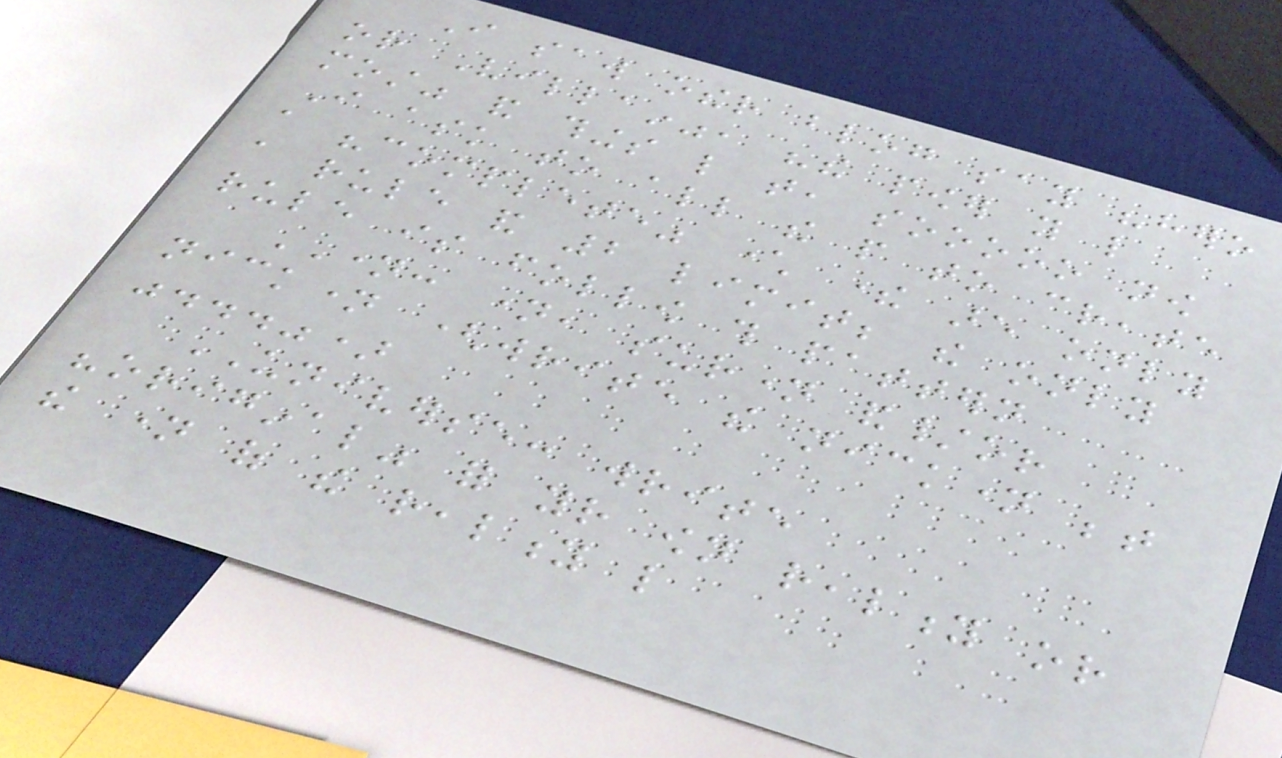I saw other blog say "hero
or Villain", "the power you like
most" and things like that, sooooo now
I ask to all the people to create
a "complete" character there are only
a rule and 2 limit; the only
rule is follow this pattern
NAME: name, surname and/or
nickname (write the nickname between
"...")
UNIVERSE: write
"original" for your own reality or
the name of the reality like
